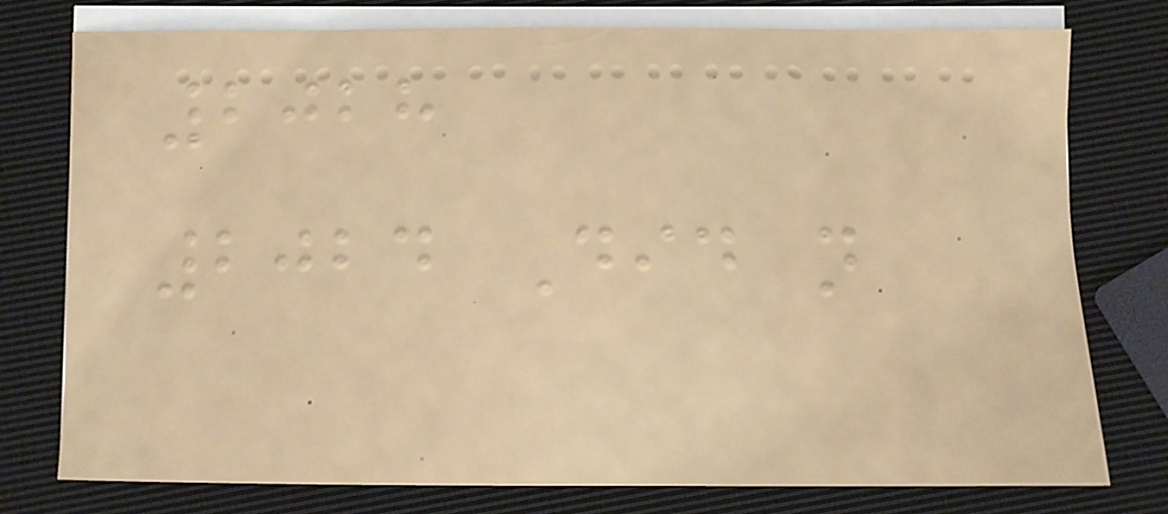2028
2024 Did not
